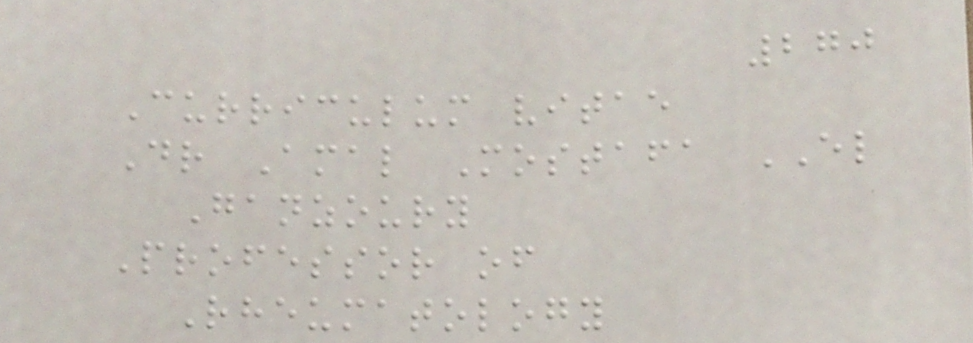270
Curriculum vitae
Dr Amal Mostafa EL
Ganzoury
Professor of
Rheumatology
